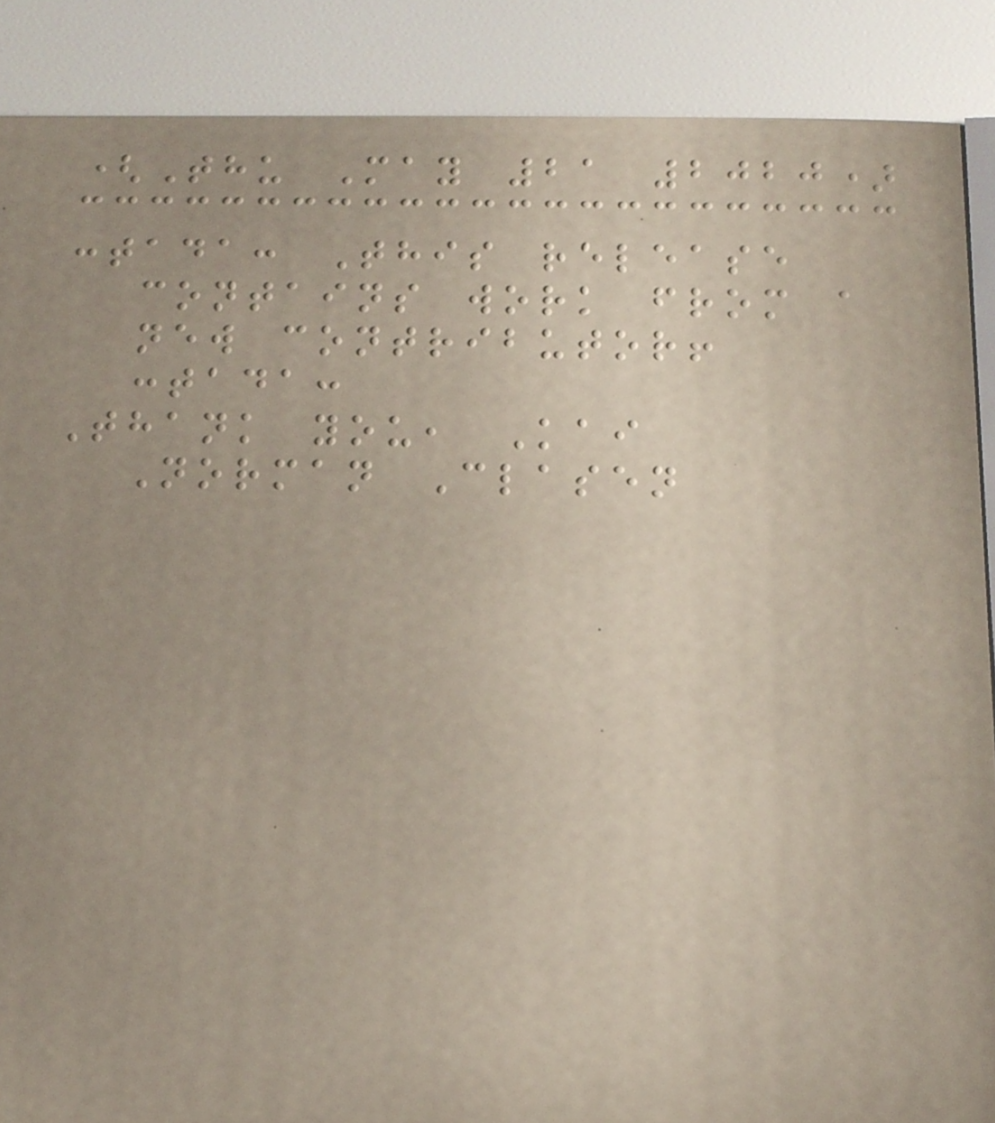(Thu May 21 2020)
:tada: This release
contains work from a
new contributor!
:tada:
Thank you, Kai
Norman Clasen
